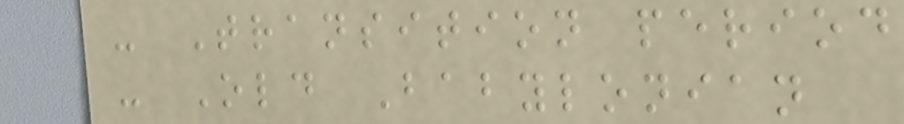- Transition period
- Old Babylonian
